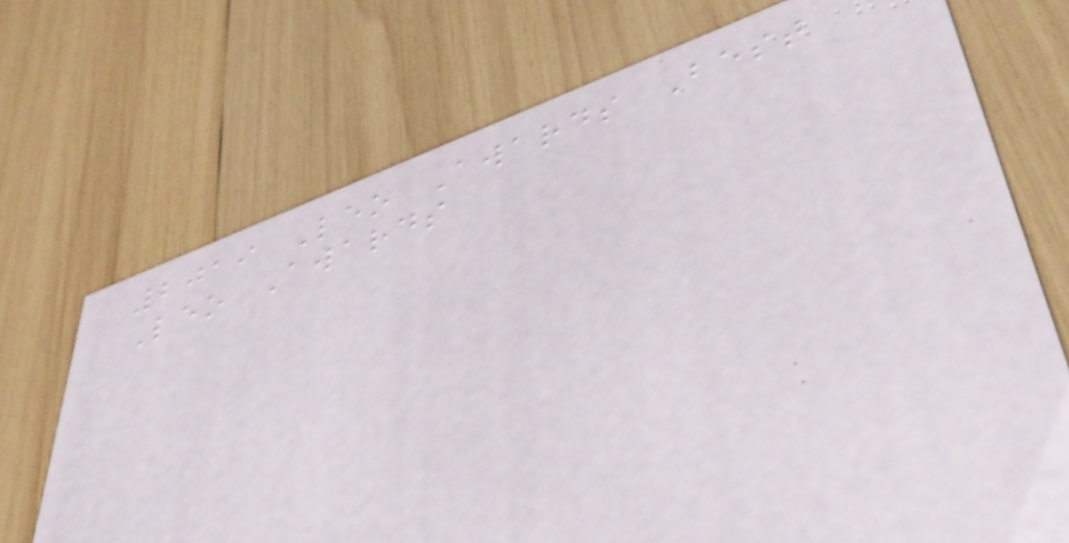2019 Leo Awards Best
Leo Awards
